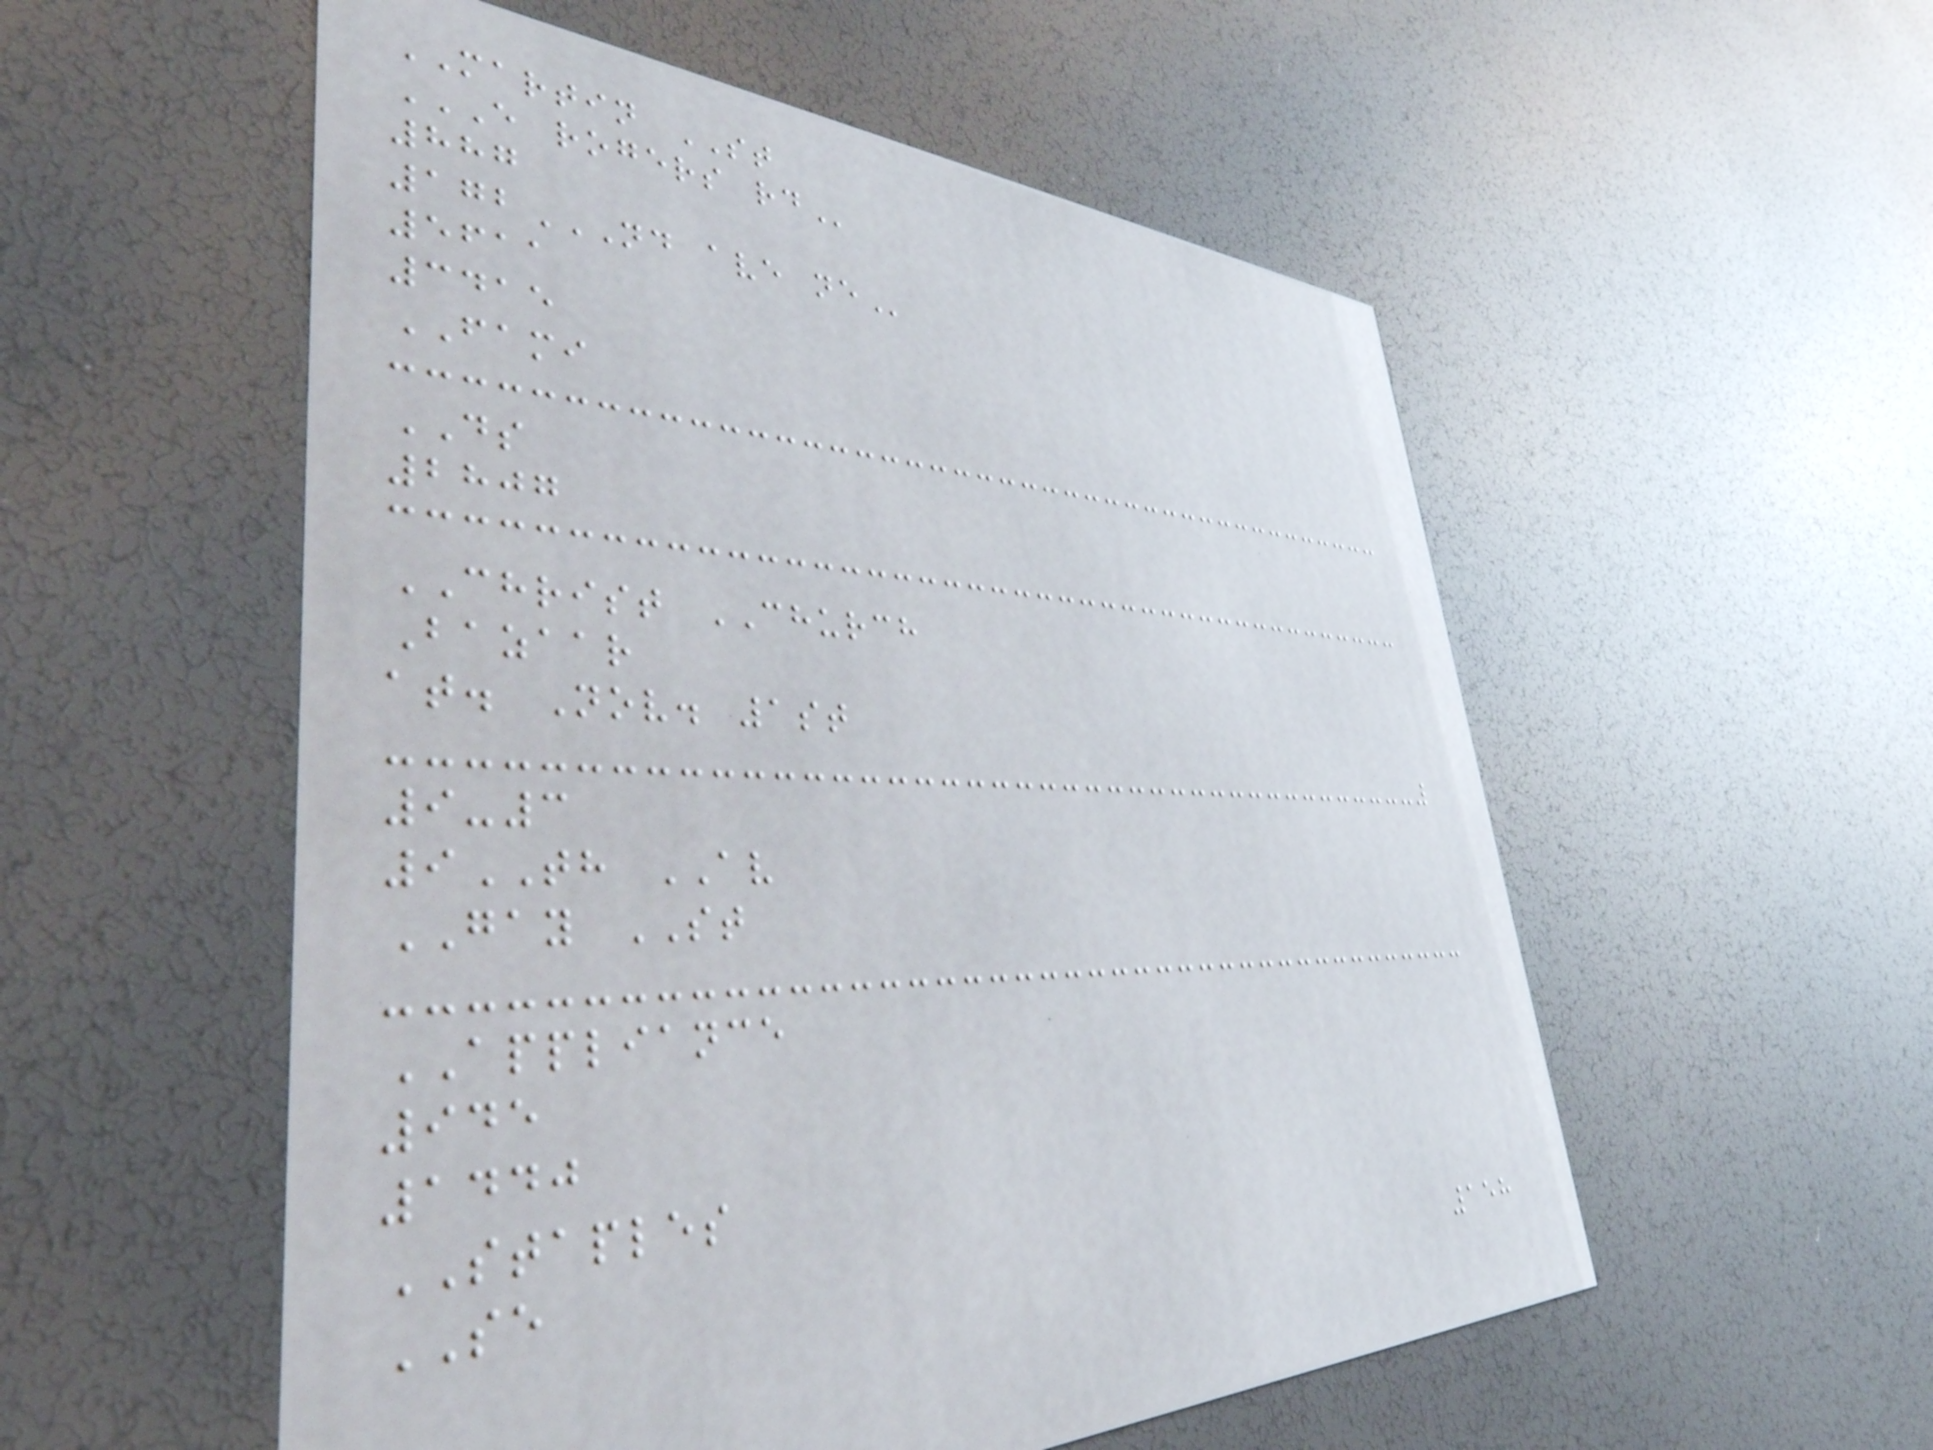MARTIN ST
E ROGERS RD
887
172ND AVE NE
5611
3415
FAMI
DS
2807
CHRIST CHURCH
Bazaar
at. Nov. 1st
9-3
9TH AV
GAY ST
APPLIANCE
945
1440
STAPLES
SE
158
